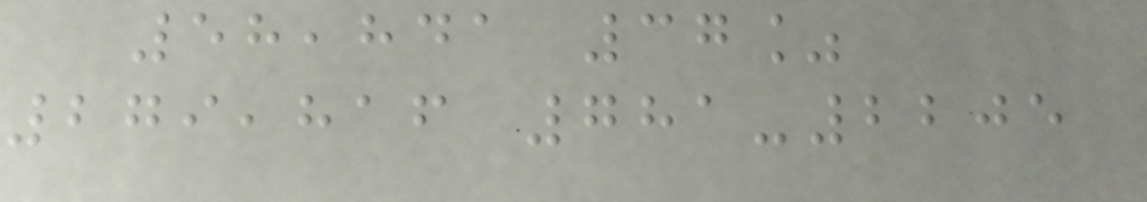58,841 37%
279,816 781-2205
